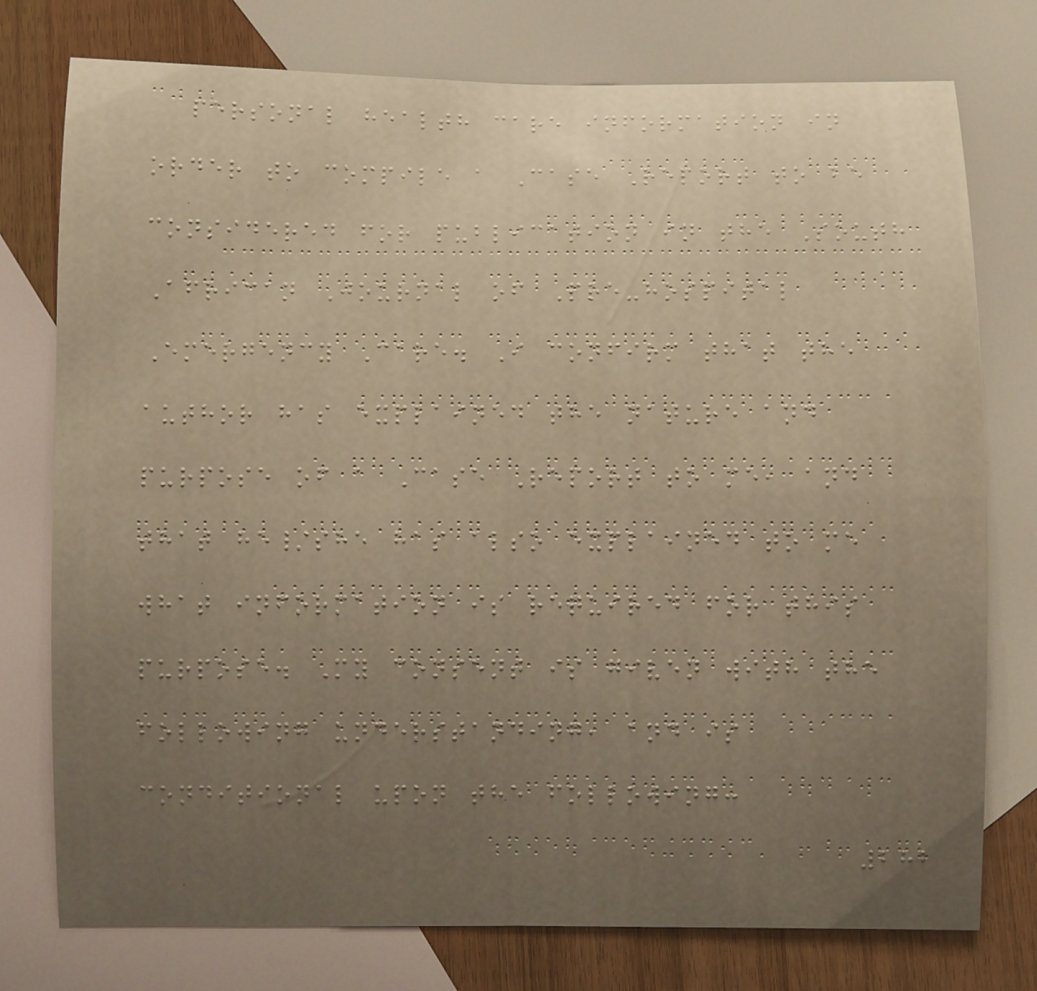personal health care information in
order to compile a Case Report to be
considered for publication in the South
African Journal of Pre-hospital
Emergency Care. I confirm that the
author has explained the nature and
purpose of a Case Report to me, and
that he/she has also explained to me
what information is required for this
purpose. My consent is given with the
following understanding, and is
conditional upon the following:
282
